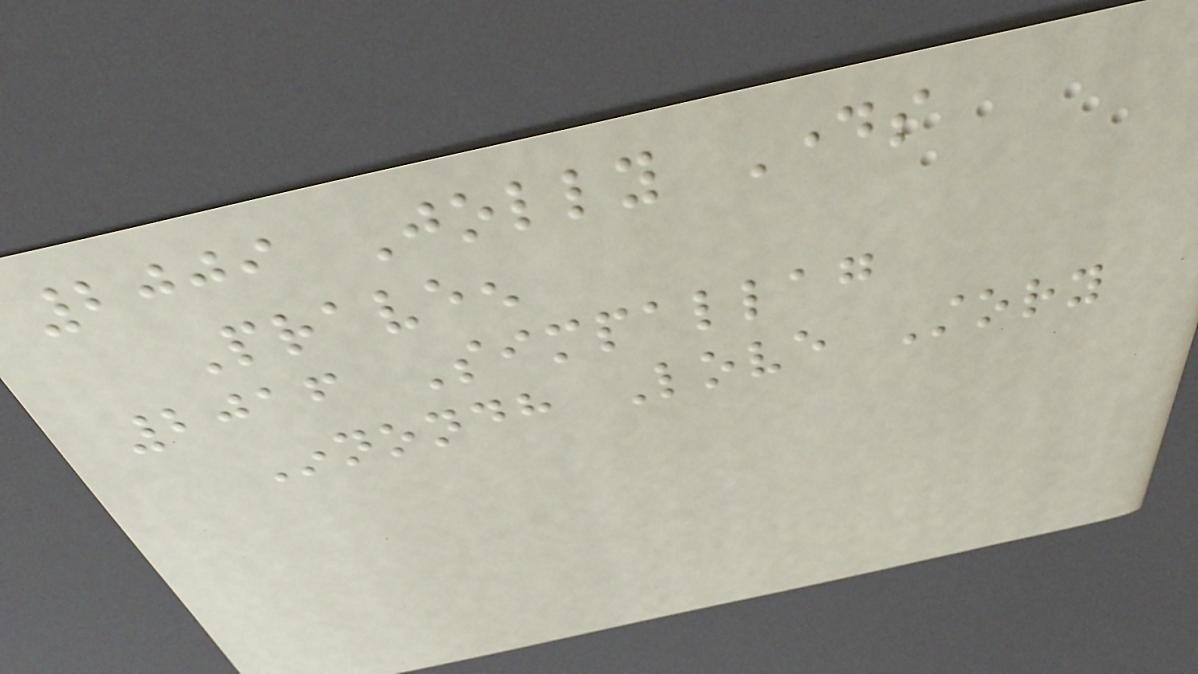2009 Jolly Days
Praveen
2016 Simpallag
Innondh Love Story
